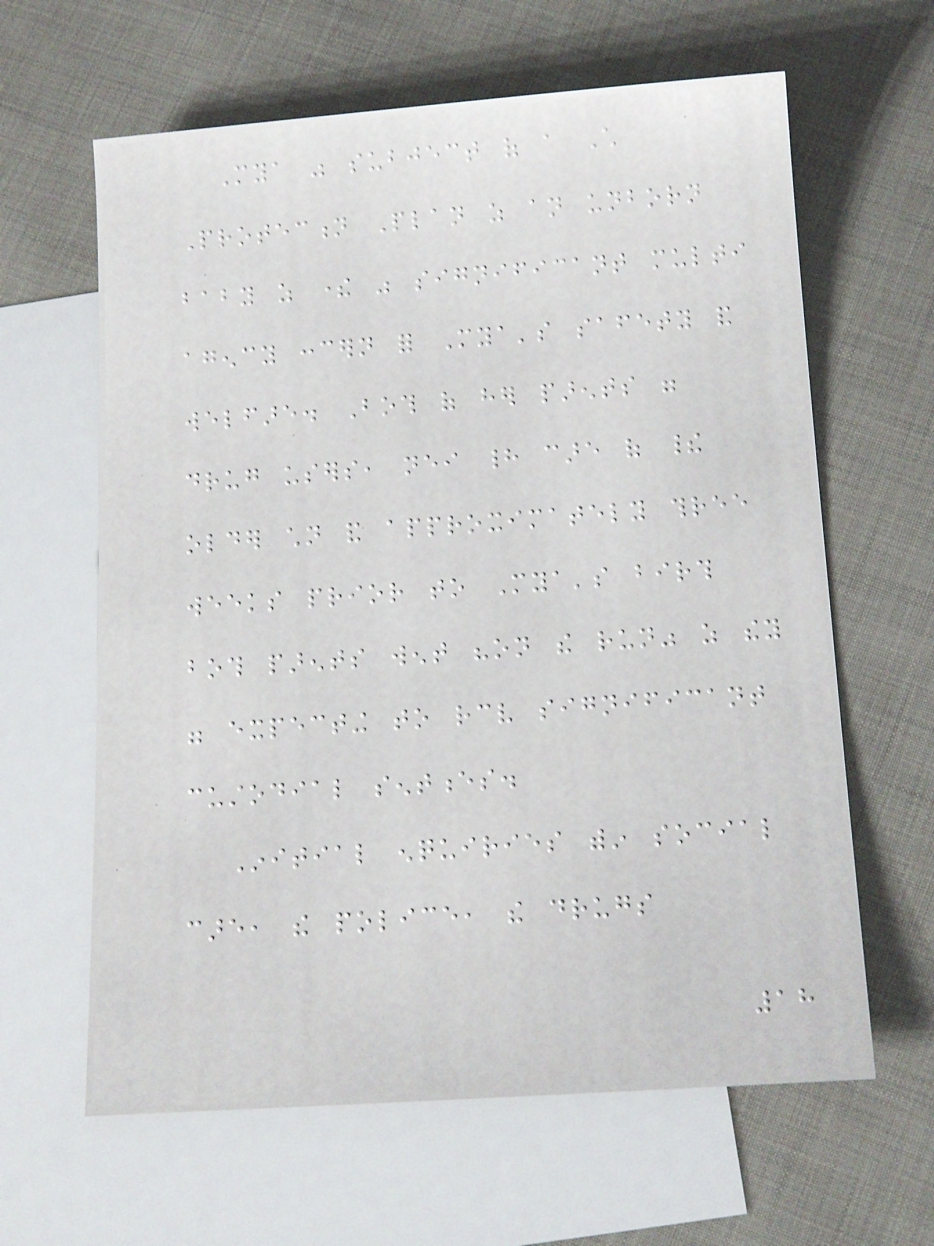Mya was subject of a Child
Protection Plan as an unborn
baby as there was significant multi
agency concern for Mya's safety and
welfare. Both of her parents were
drug users, neither had care of their
older children and approximately three
weeks prior to Mya's birth
both parents went "on the run" as they
were expecting to receive significant
custodial sentences.
Initial enquiries within social
care, the police, the drugs
18
